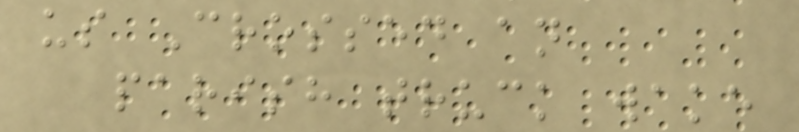us Crossed an
parish truck wake
